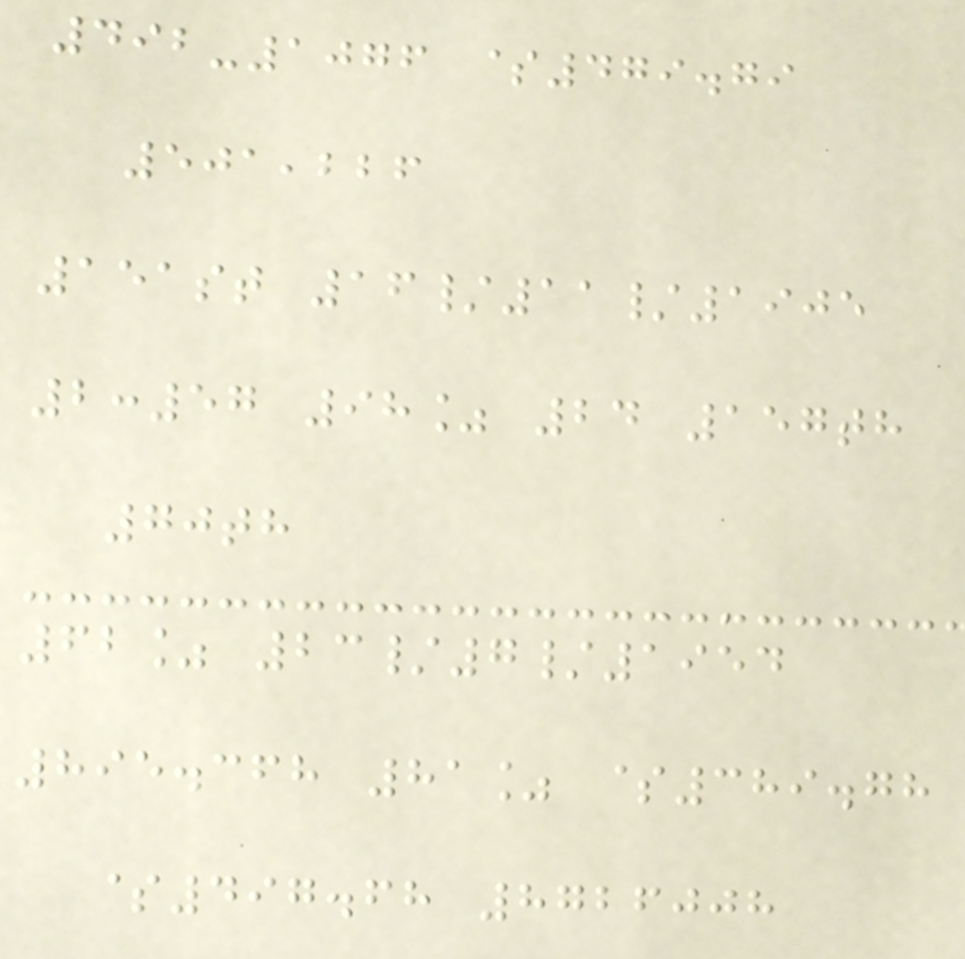492-1076 $479.79
501,226
151st 16/11/1905
2:57 98% 24 157th
70th
62% 23/7/1954
895.368 81% $389.78
$497.68 8726008
